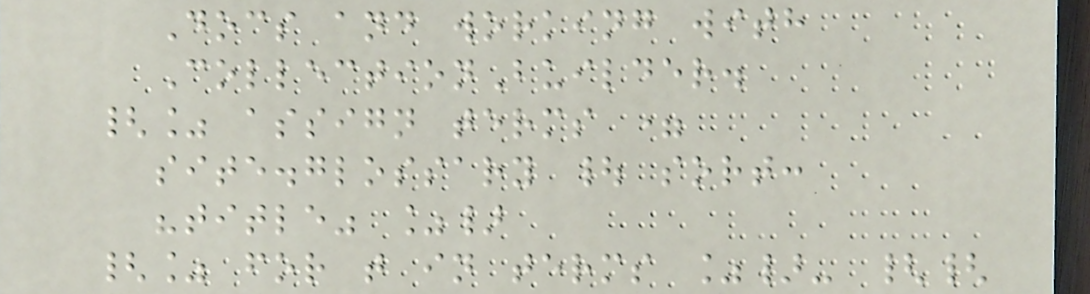Docs and working with
CollectionBuilder.
{% assign terms =
site.glossary | sort:
"title" %}
{% for t in terms %}- {{
